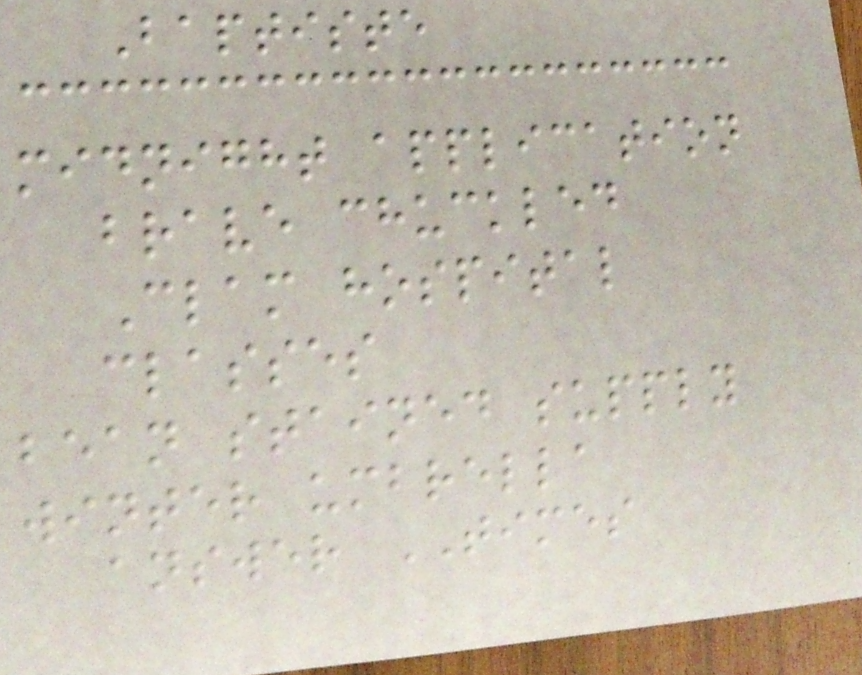Baptiste
midnight application
brave chuckled
Clam hospital
classes
bean stained supply
winter umbrella
answer TIMES
